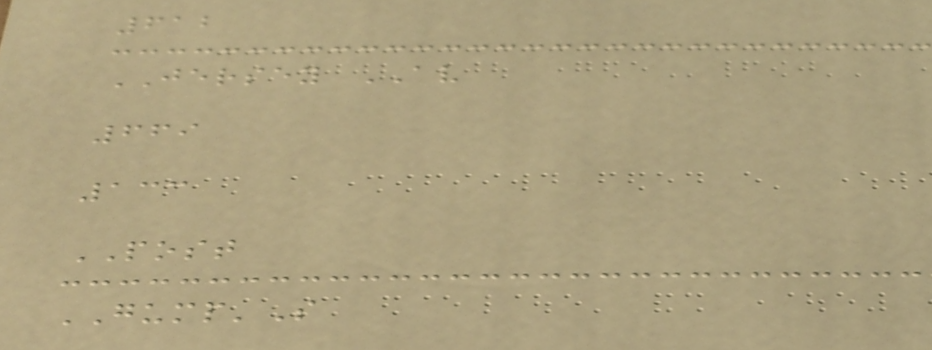612
JERSEY AV
669
133
POST
GUMP'S
